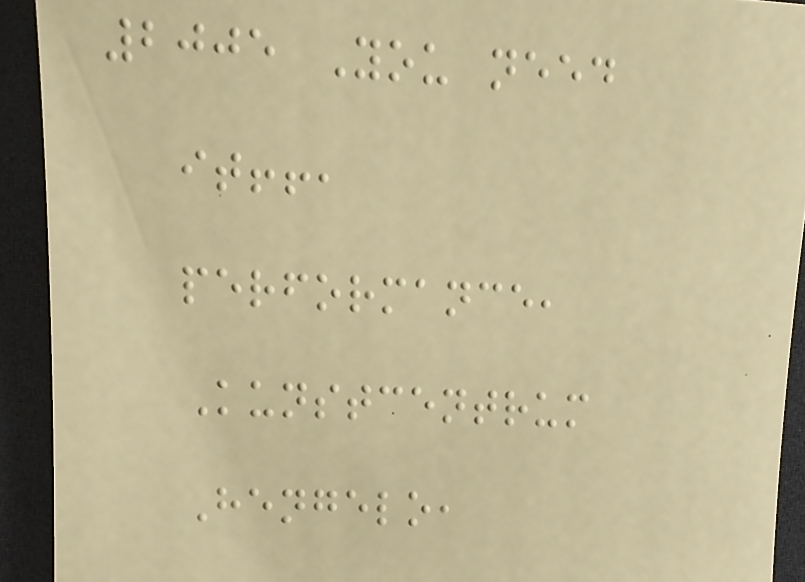2005 You need
it!!,
performance,
Kunstcentrum
Hengelo,
